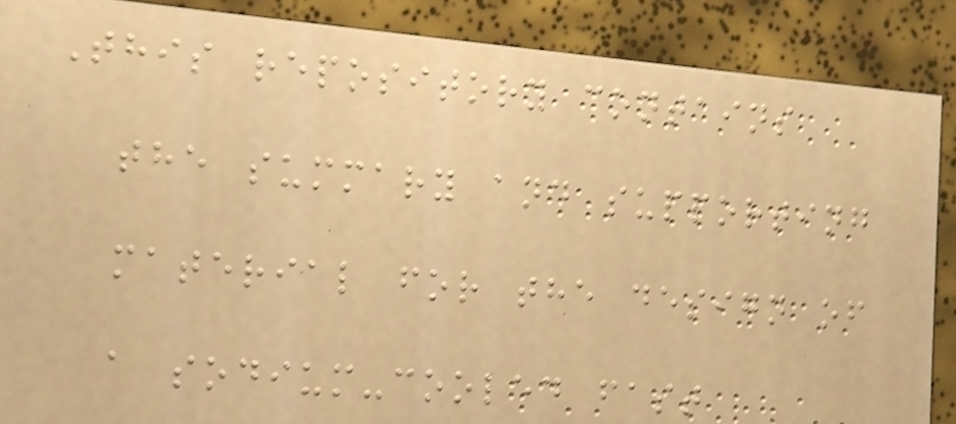This repository contains
the summary and supporting
material for the design of
a sodium-cooled fast
